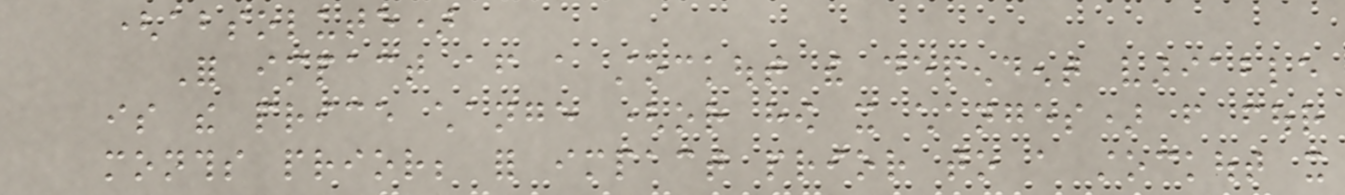(absolute)
For impact after a stockout the dependent variable
is the price change (or how it changes) from four
months prior; for impact prior to a stockout it
